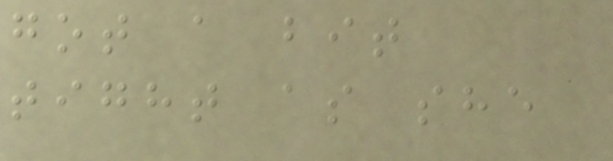got a bit
tight as she
